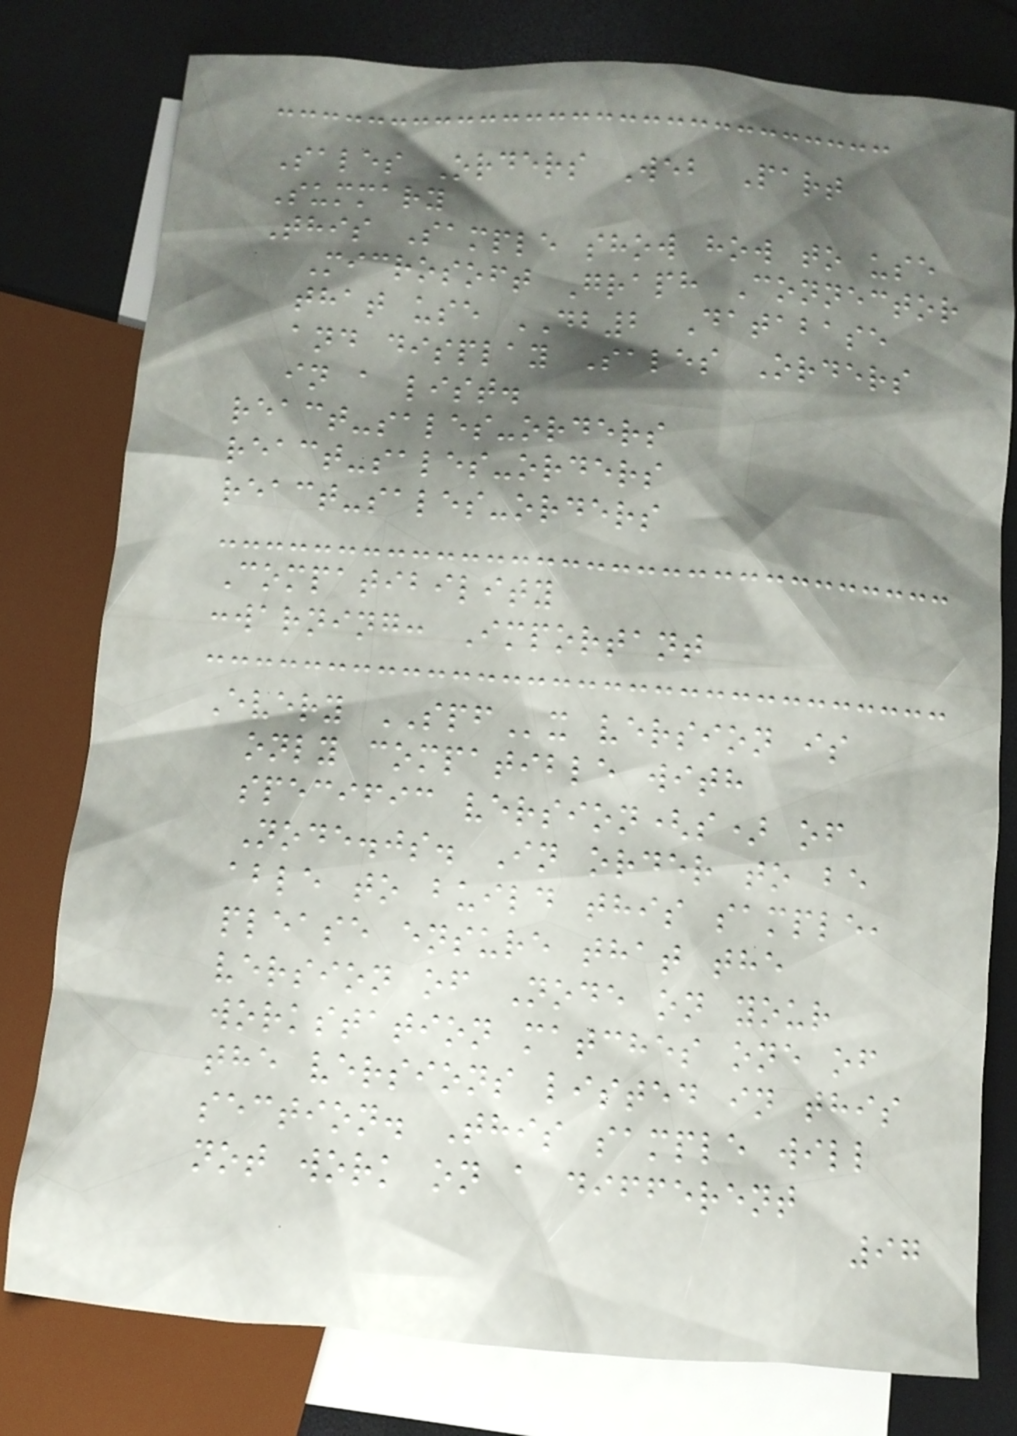Sales Orders Web Part
Summary
This Sample show how to use
Microsoft Graph Connector
that use DB2 Database
and display Sales Orders
in a list.
react-sales-orders
react-sales-orders
react-sales-orders
Compatibility
:warning: Important
Every SPFx version is
only compatible with
specific version(s) of
Node.js. In order to be
able to build this sample,
please ensure that the
version of Node on your
workstation matches one of
the versions listed in this
section. This sample will
not work on a different
97
